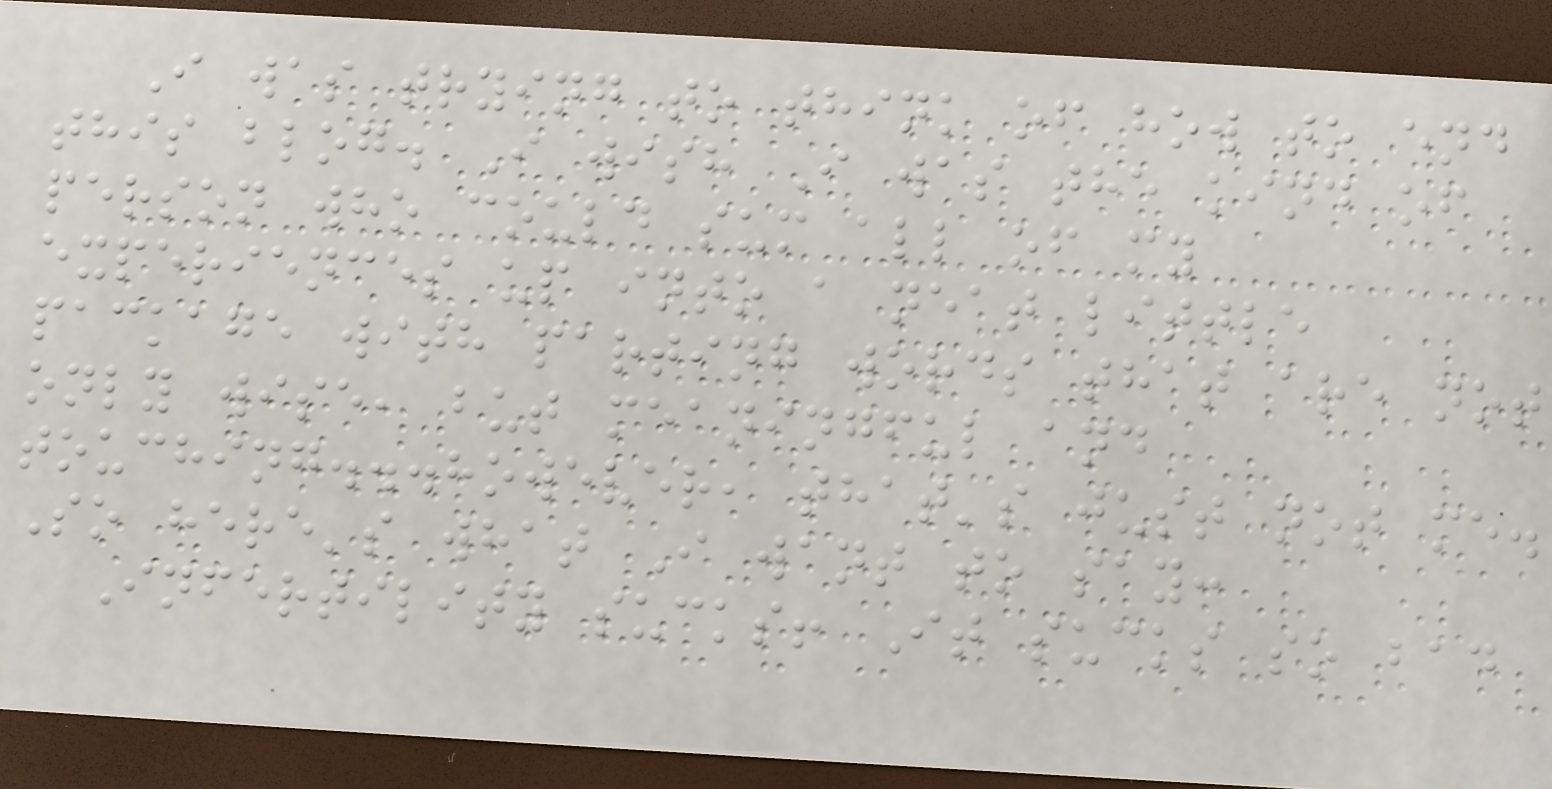I was trying to think of how to end
this blog. I wish I was the kind of
person who could sum all of my
experiences up into a neat little
package with parting words that are not
only wise, but meaningful and
touching...however, that's just not me.
So here's what I want to say:
Infertility sucks! It sucks so bad
